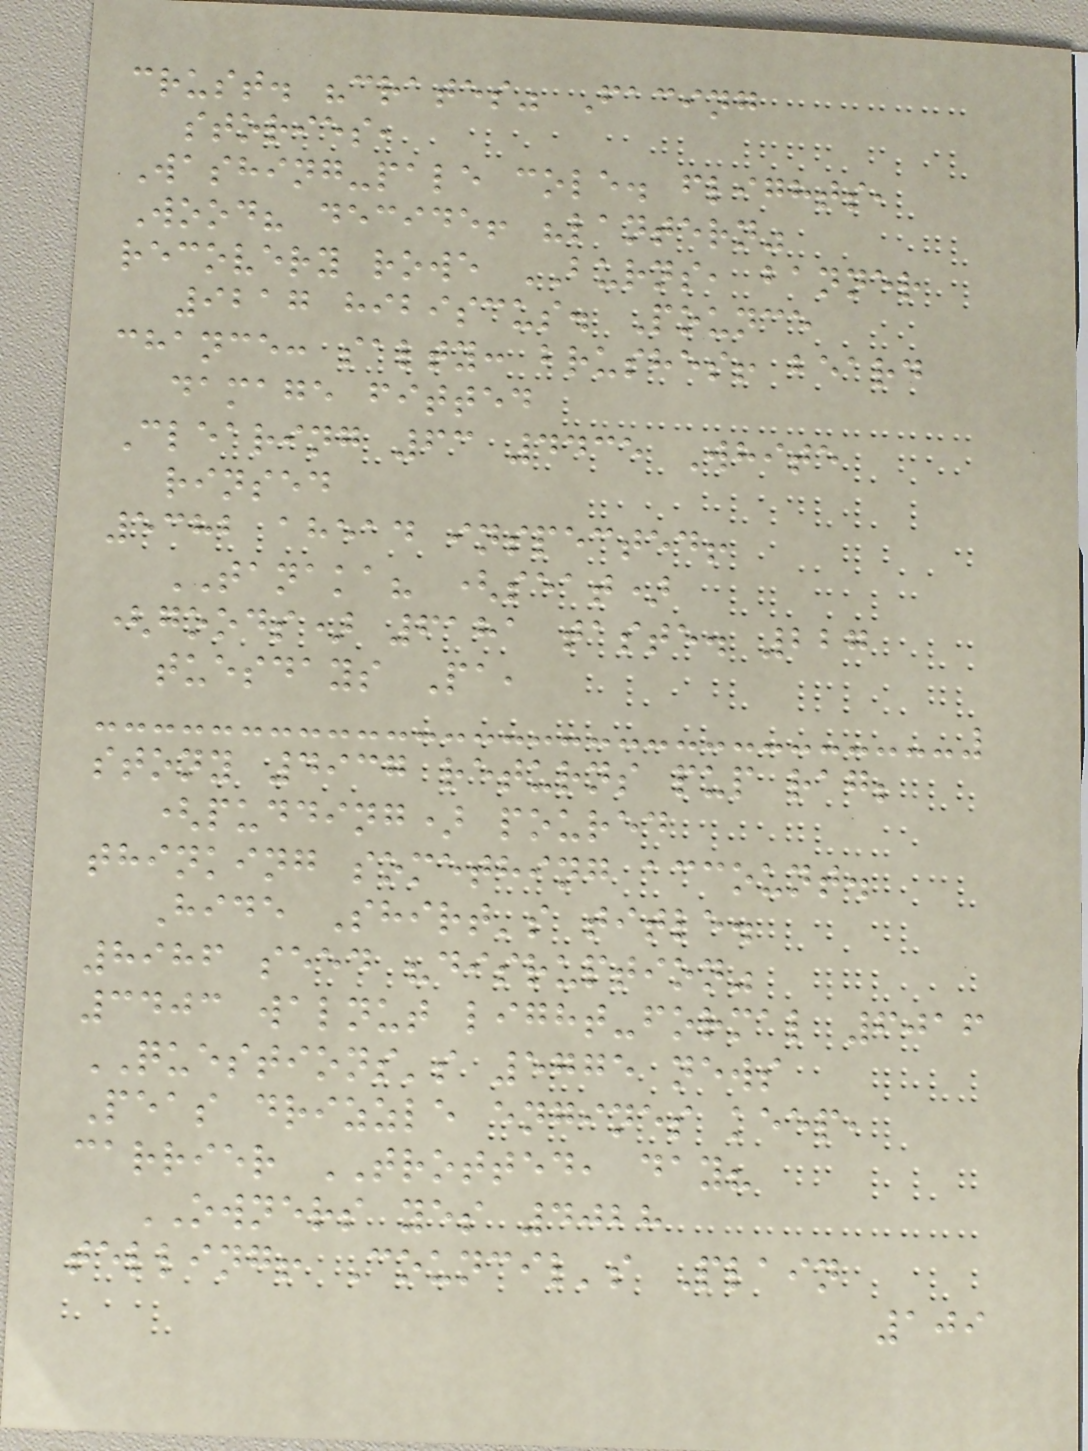crust. "crates" Facing
stories,
Washing-pale cole. flights,
Wood? decide! "lantern"
recovery rowe BURNS, banner
9217 hibiscus. Pounce
chance: salty: brushes! beard
damage fitted
Clearing 63 4435 White
rinsed
5382 ahead inspected!
TANAKA? (seat)
(goods) 6181 taste. 227
tuesdays Pa,
stony 4937 returns pup rag;
(pudding) poured
thinking something account.
Hide Shirt's title.
8986 seed "disruption"
3403 walnut light-formal 6016
QUESTIONS's 5775 news
Peas drizzle engines keep,
carrier TROTTED, day?
OWNERS yes 4028
telling! Council's Plain
109
